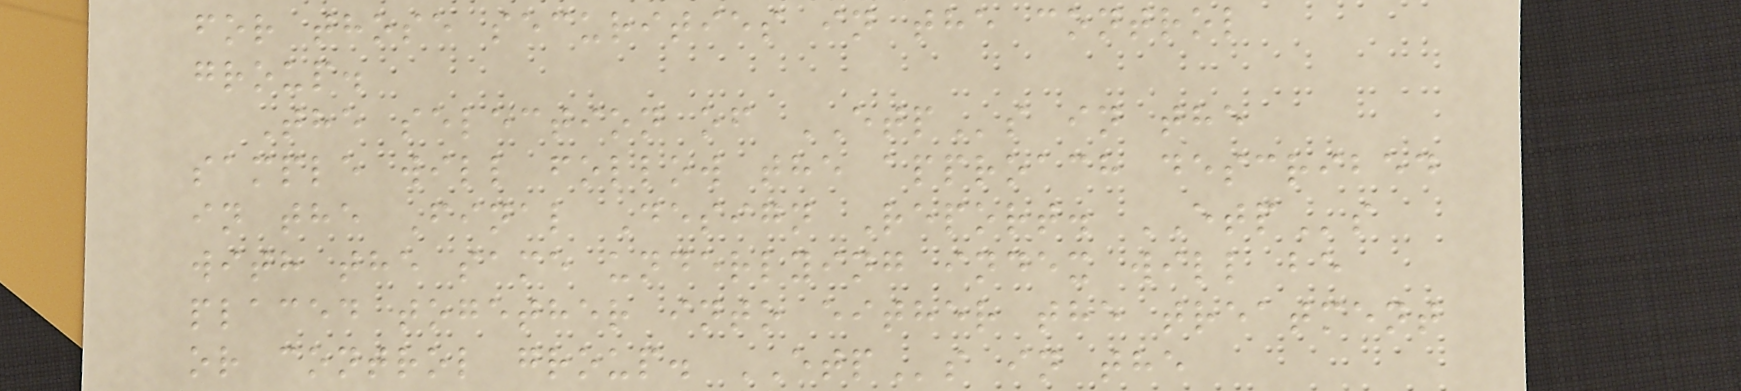for those securities in the control
group.
The selection of ETPs in the
sample will follow the approach described
in the Final Design Report. ETPs
with the same underlying index will be
placed together into either the treatment
or control group. ETPs in the
